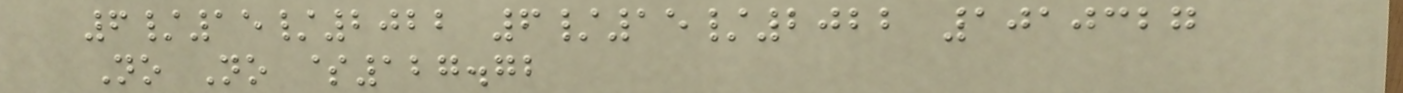6/15/2022 6/15/2022 1010327
No No $127.72
